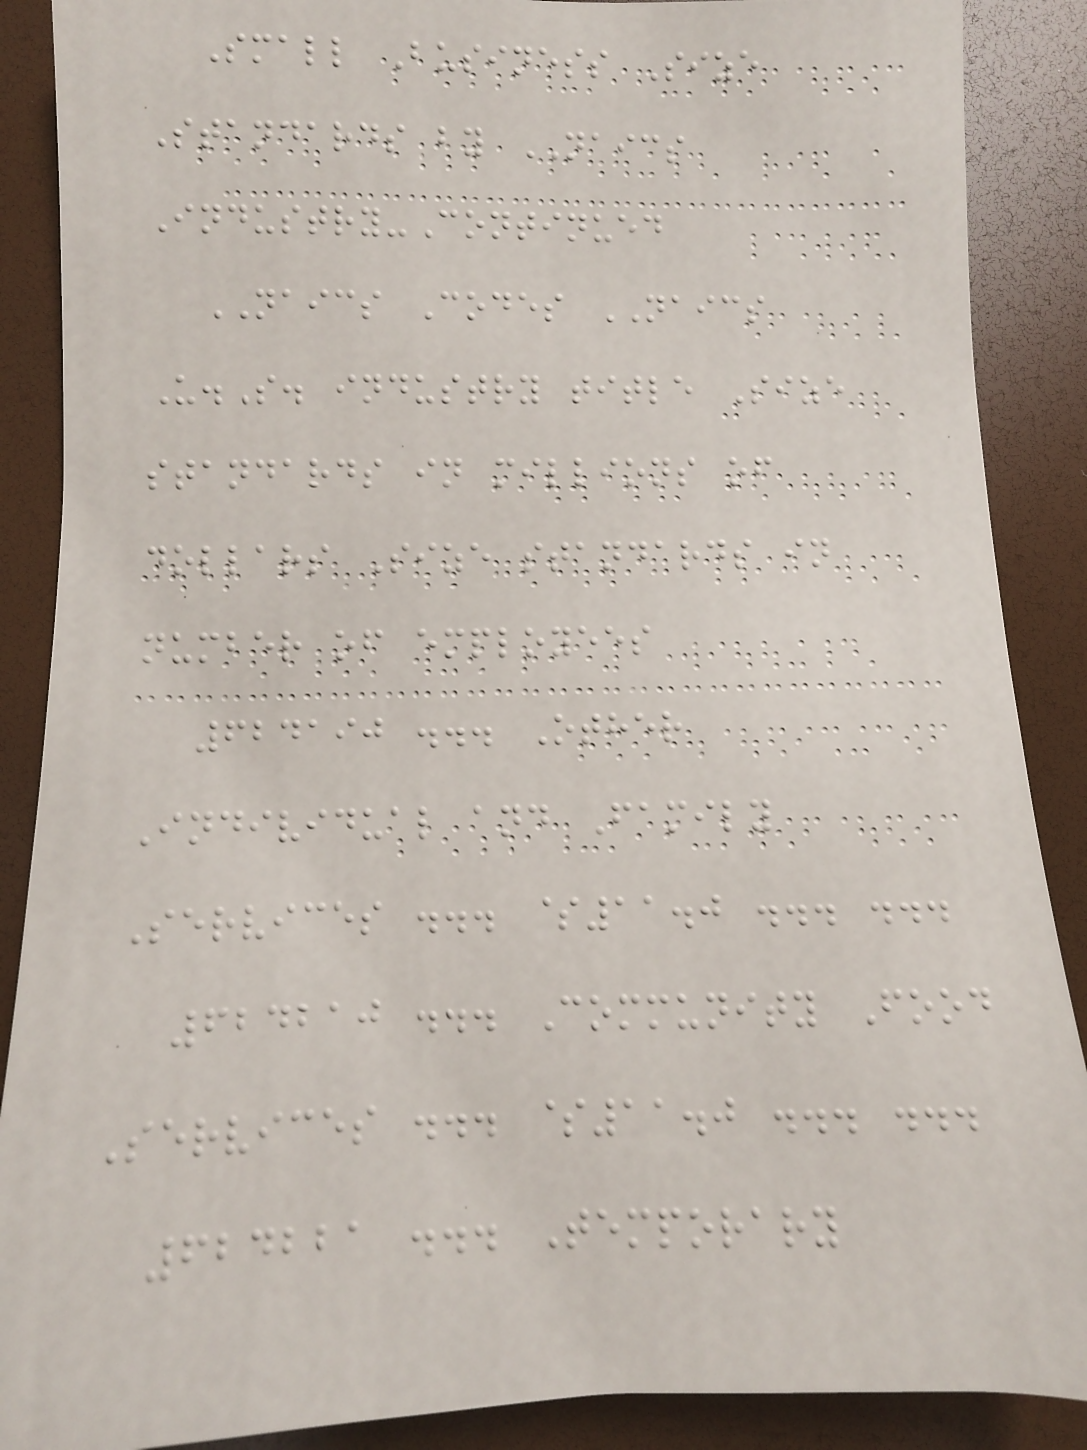Small Business Size
Standards by NAICS
Industry-Continued
NAICS Codes NAICS
U.S. industry title Size
standards in millions of
dollars Size standards in
number of employees
624190 ... Other
Individual and Family
Services ... $11.0 ... ...
624210 ... Community Food
Services ... $11.0 ... ...
624221 ... Temporary
